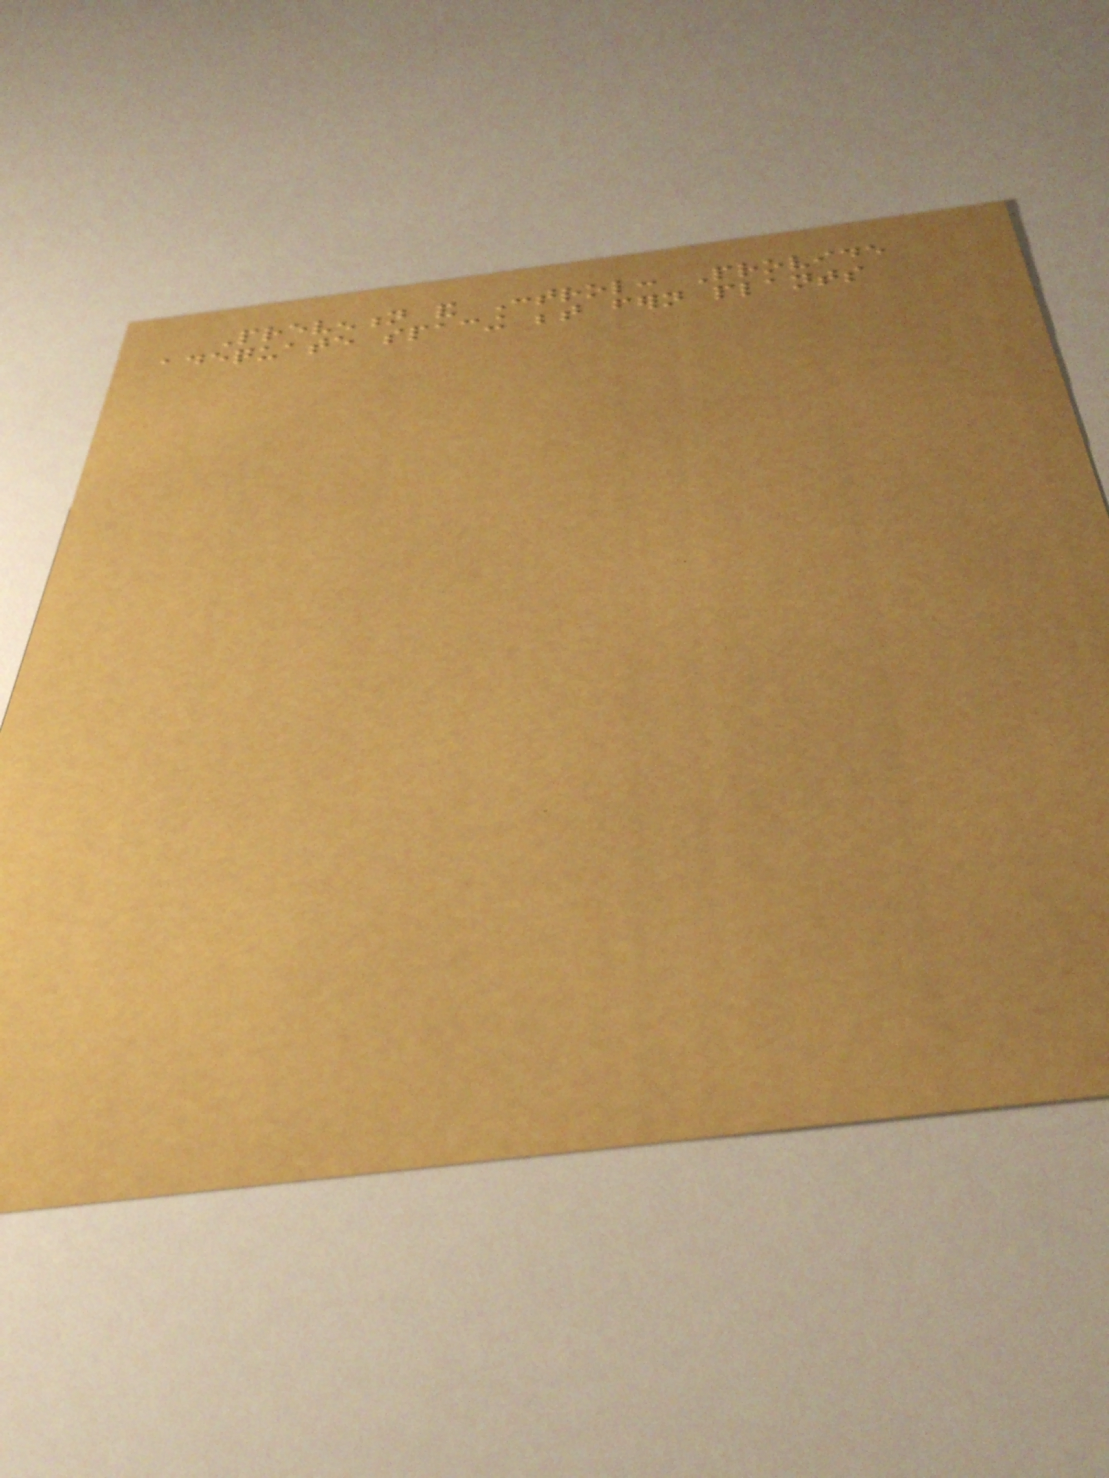Prevention and Control: Provide
adequate spacing between fern plants
